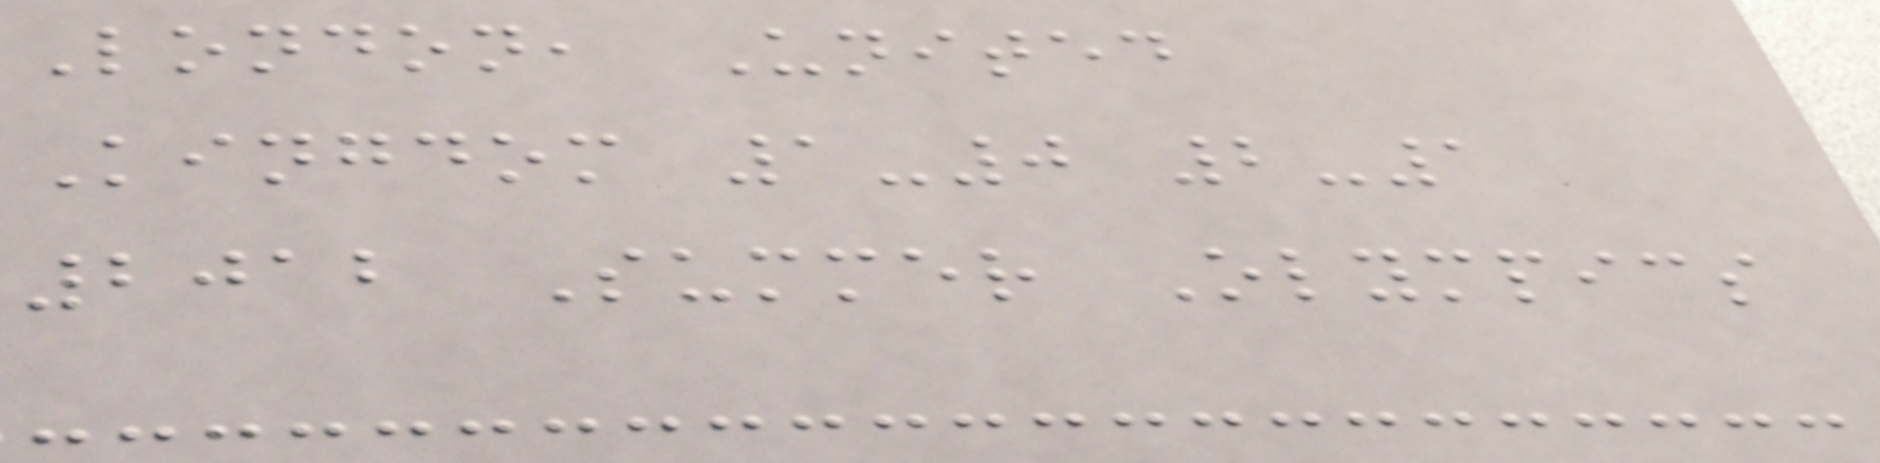London, United
Kingdom 1-0 2-1
2012 Summer Olympics
